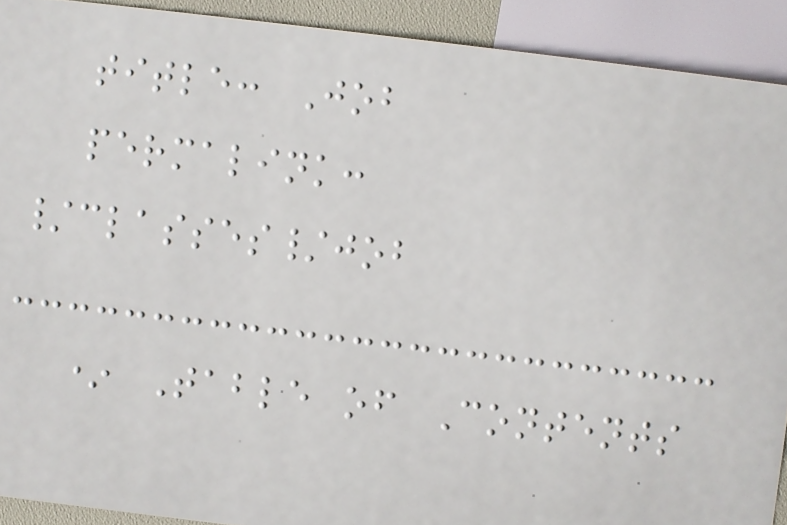title: Job
permalink:
/classes/job
* Table of Contents
